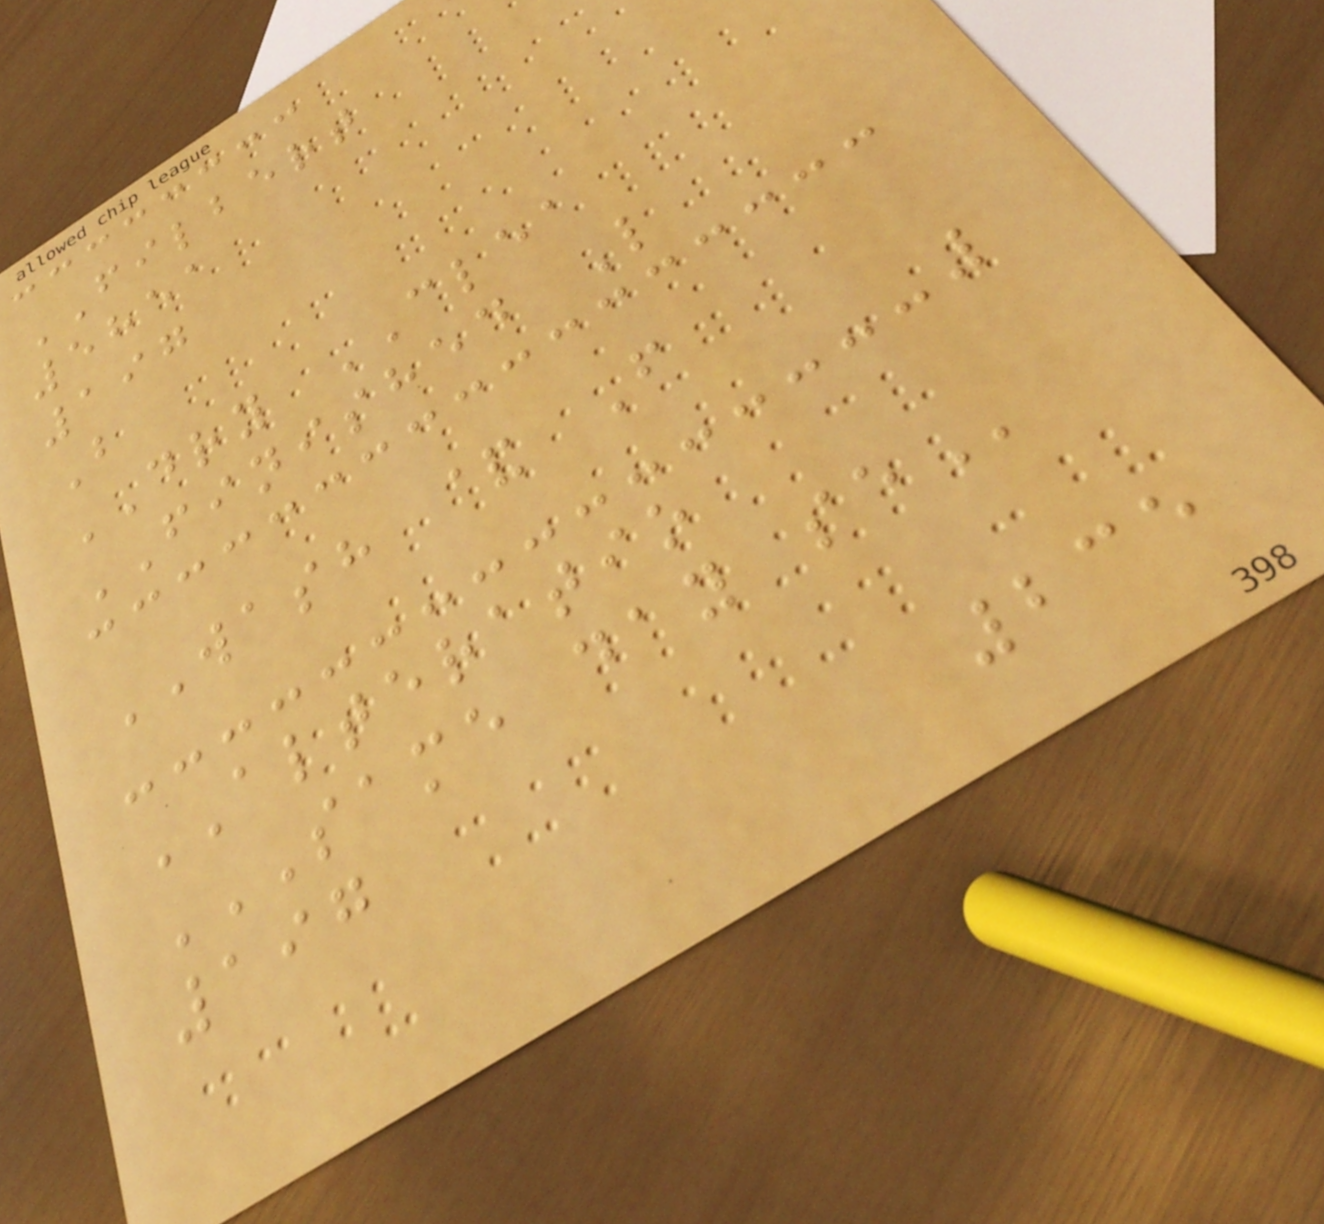FILBERT
5851
197
B
DRY CLEA
FINISHED L
WASH & F
ALTERATIO
SAME DAY SE
197
235
